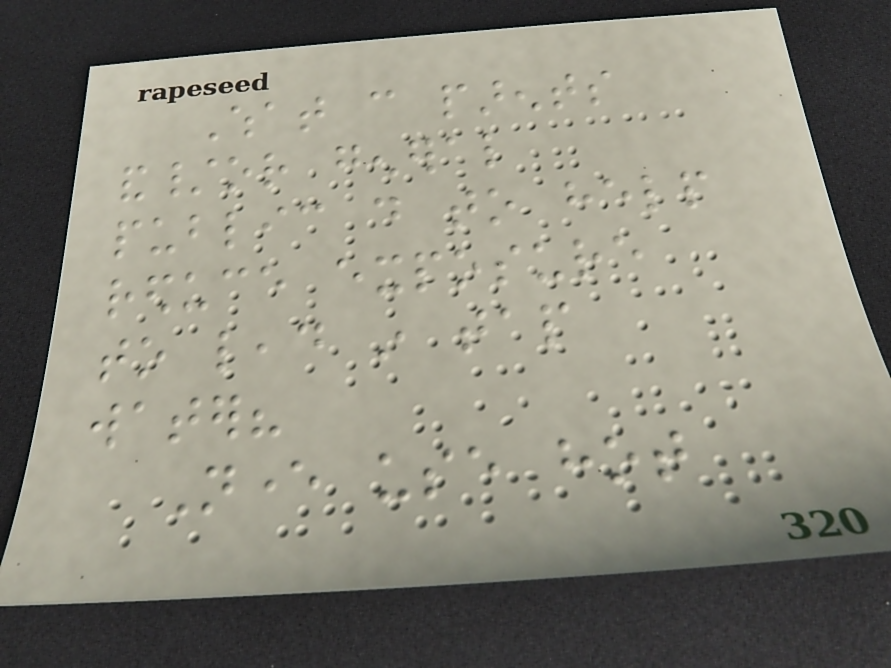What can parents
and/or general
public do to help
reduce exposure
to lead in tap
water?
Never use hot
